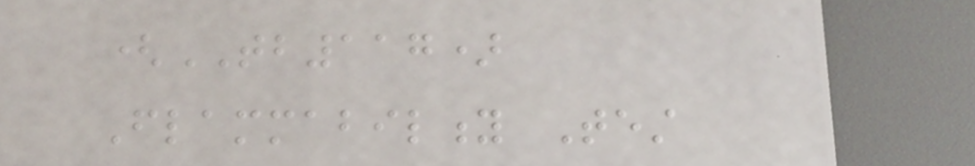(TB117)
Flammability Test
